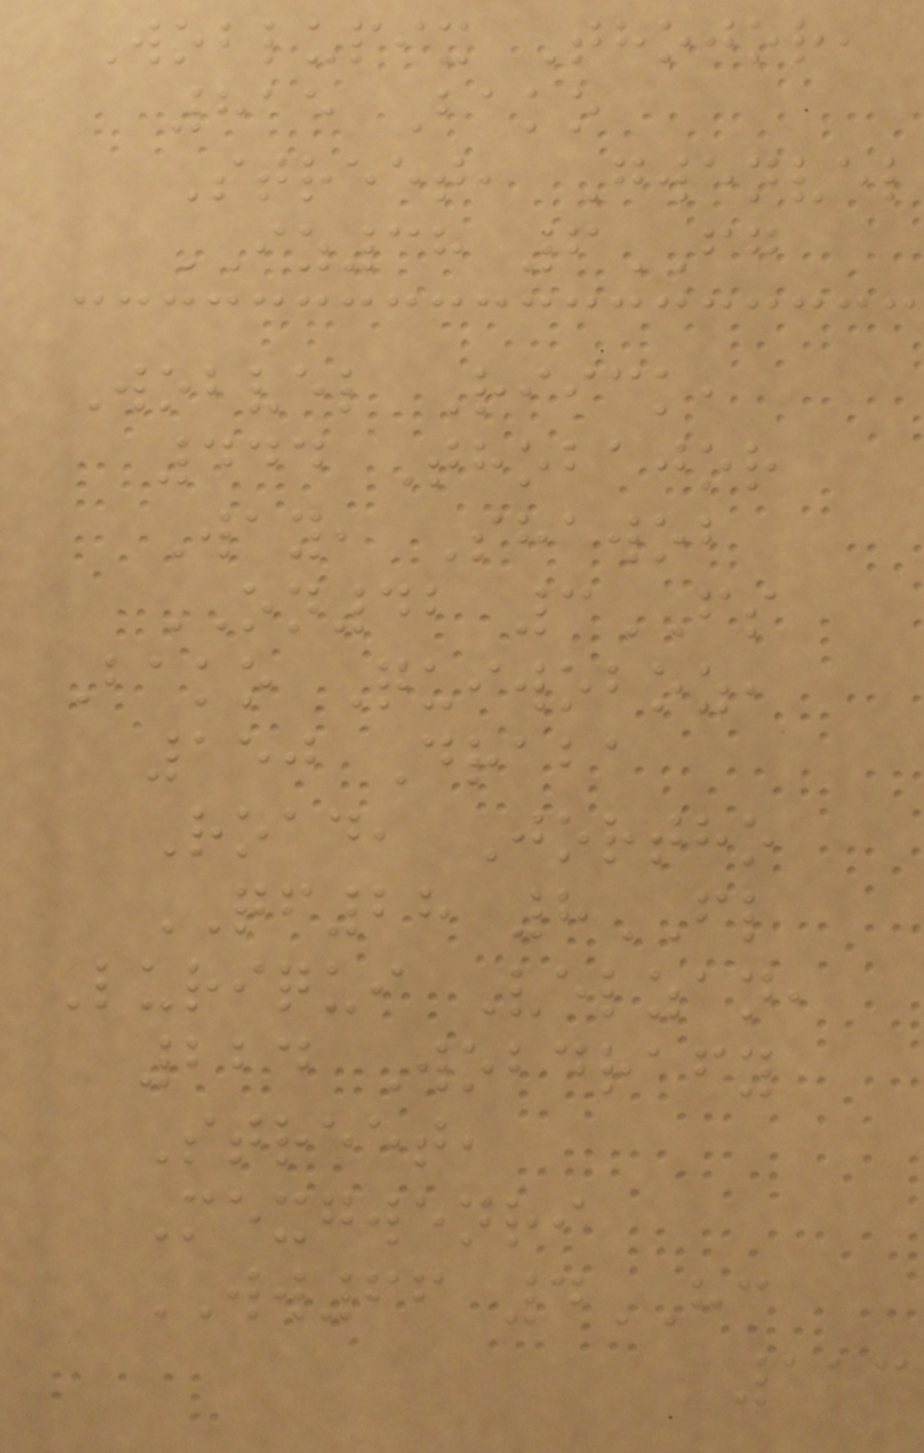Woblupix Thojor,
815 Bako
Street, Gwenvel
IZ38 6FG
Wobvel Riick,
444 Thobajor
Way, Shawob
ON42 3FS
Bako Quiwoboz,
150 Draba
Road, Jortho
QF28 8FL
Luriqui Velzan,
224 Wobdrafy
Street,
Mexgwenri
WW66 4HC
113
